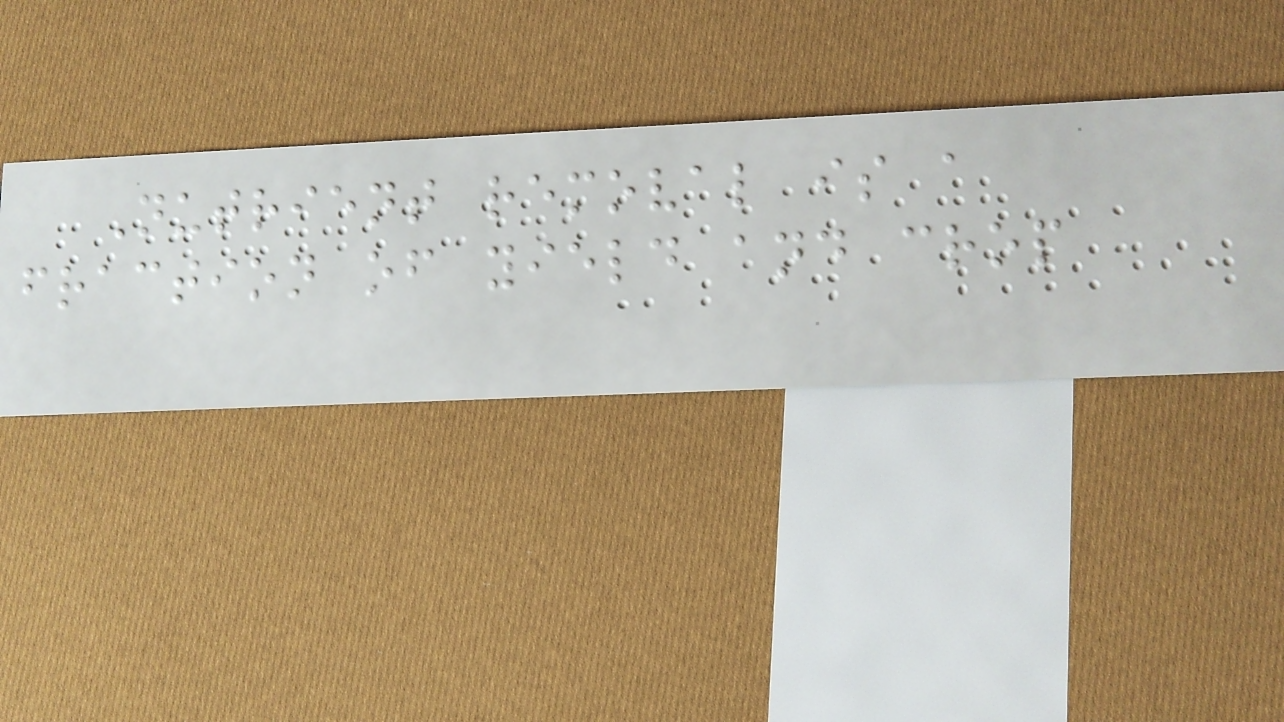Nutrient removal is a
fraction of yield and crop
